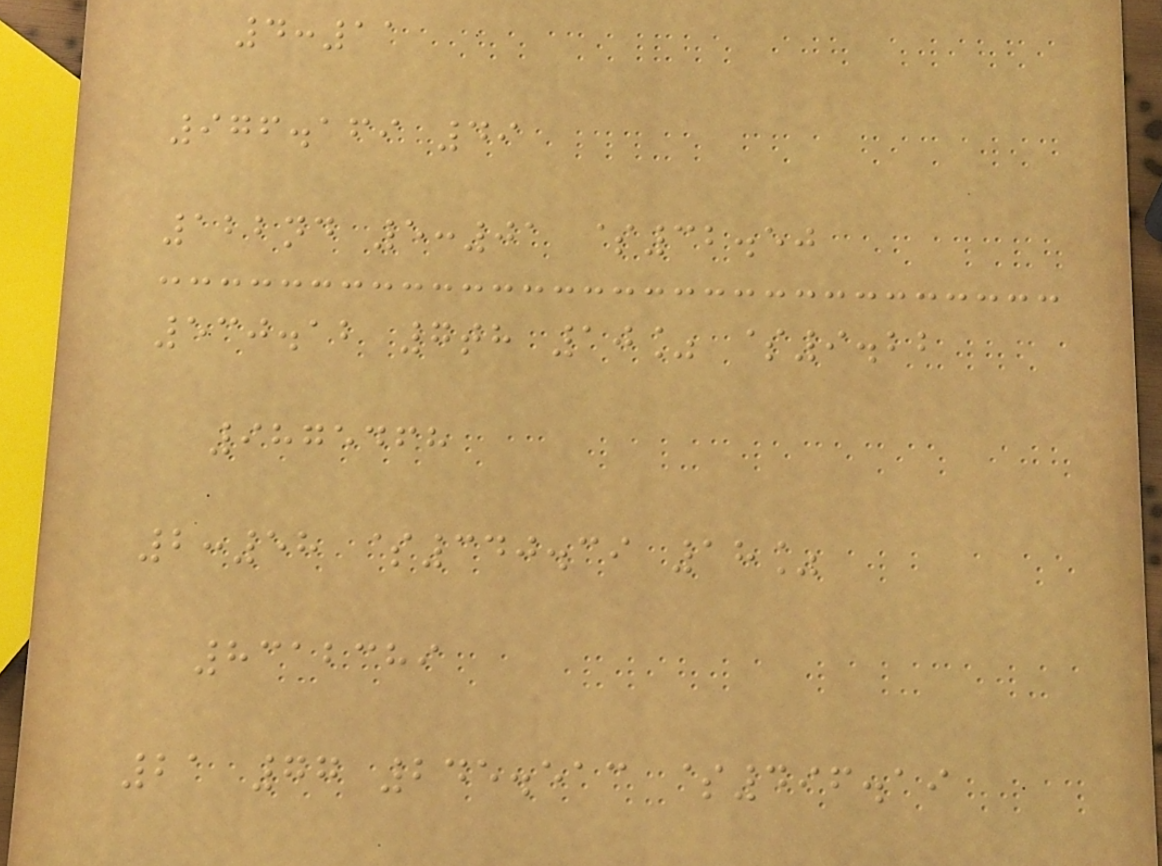4:11
976.169 49
122nd 5:01 $32.50
530.12 7th 10% $9.22
9875468
2:58 $340.39 18%
8312389
21 77 245.513 $496.19
